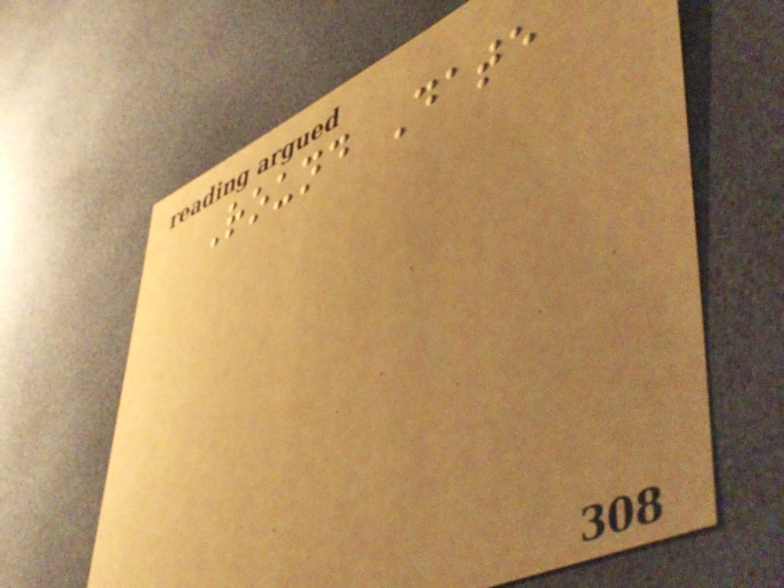Round Date
